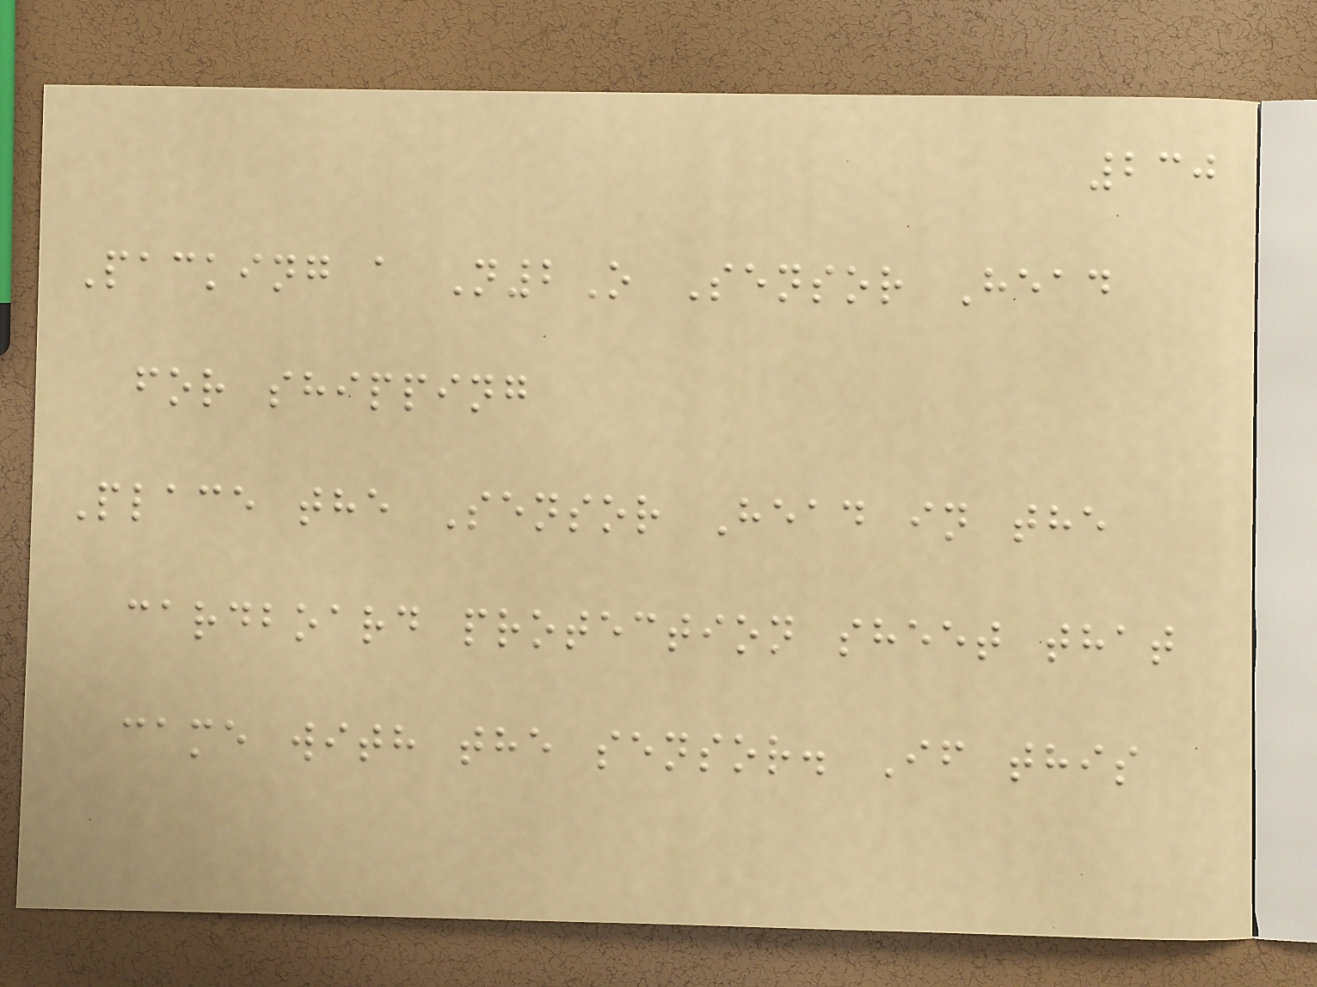230
Packing a N2O Sensor Head
for shipping
Place the Sensor Head in the
cardboard protection sheet that
came with the sensor. If this
